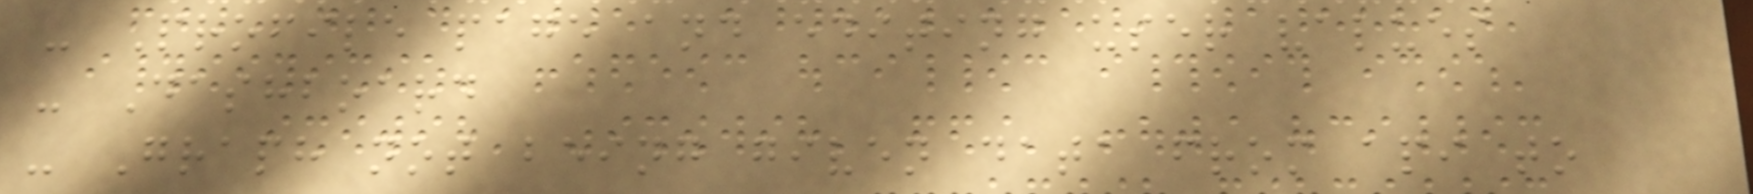- Profile page and editing user values
- Dashboard
- Graph not being given data from api to
